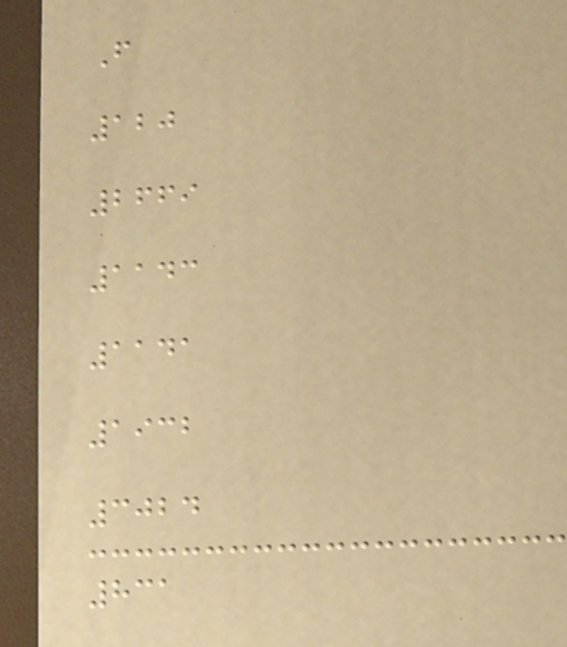F
120
2669
1143
1141
1932
3024
831
